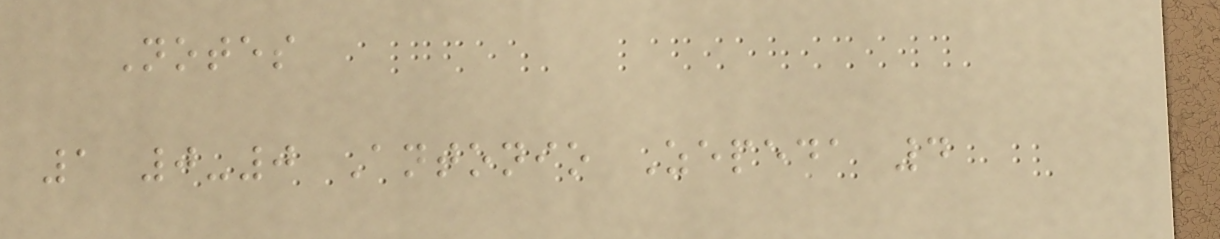Notes
1 0-0 Antonio Zepeda 4
